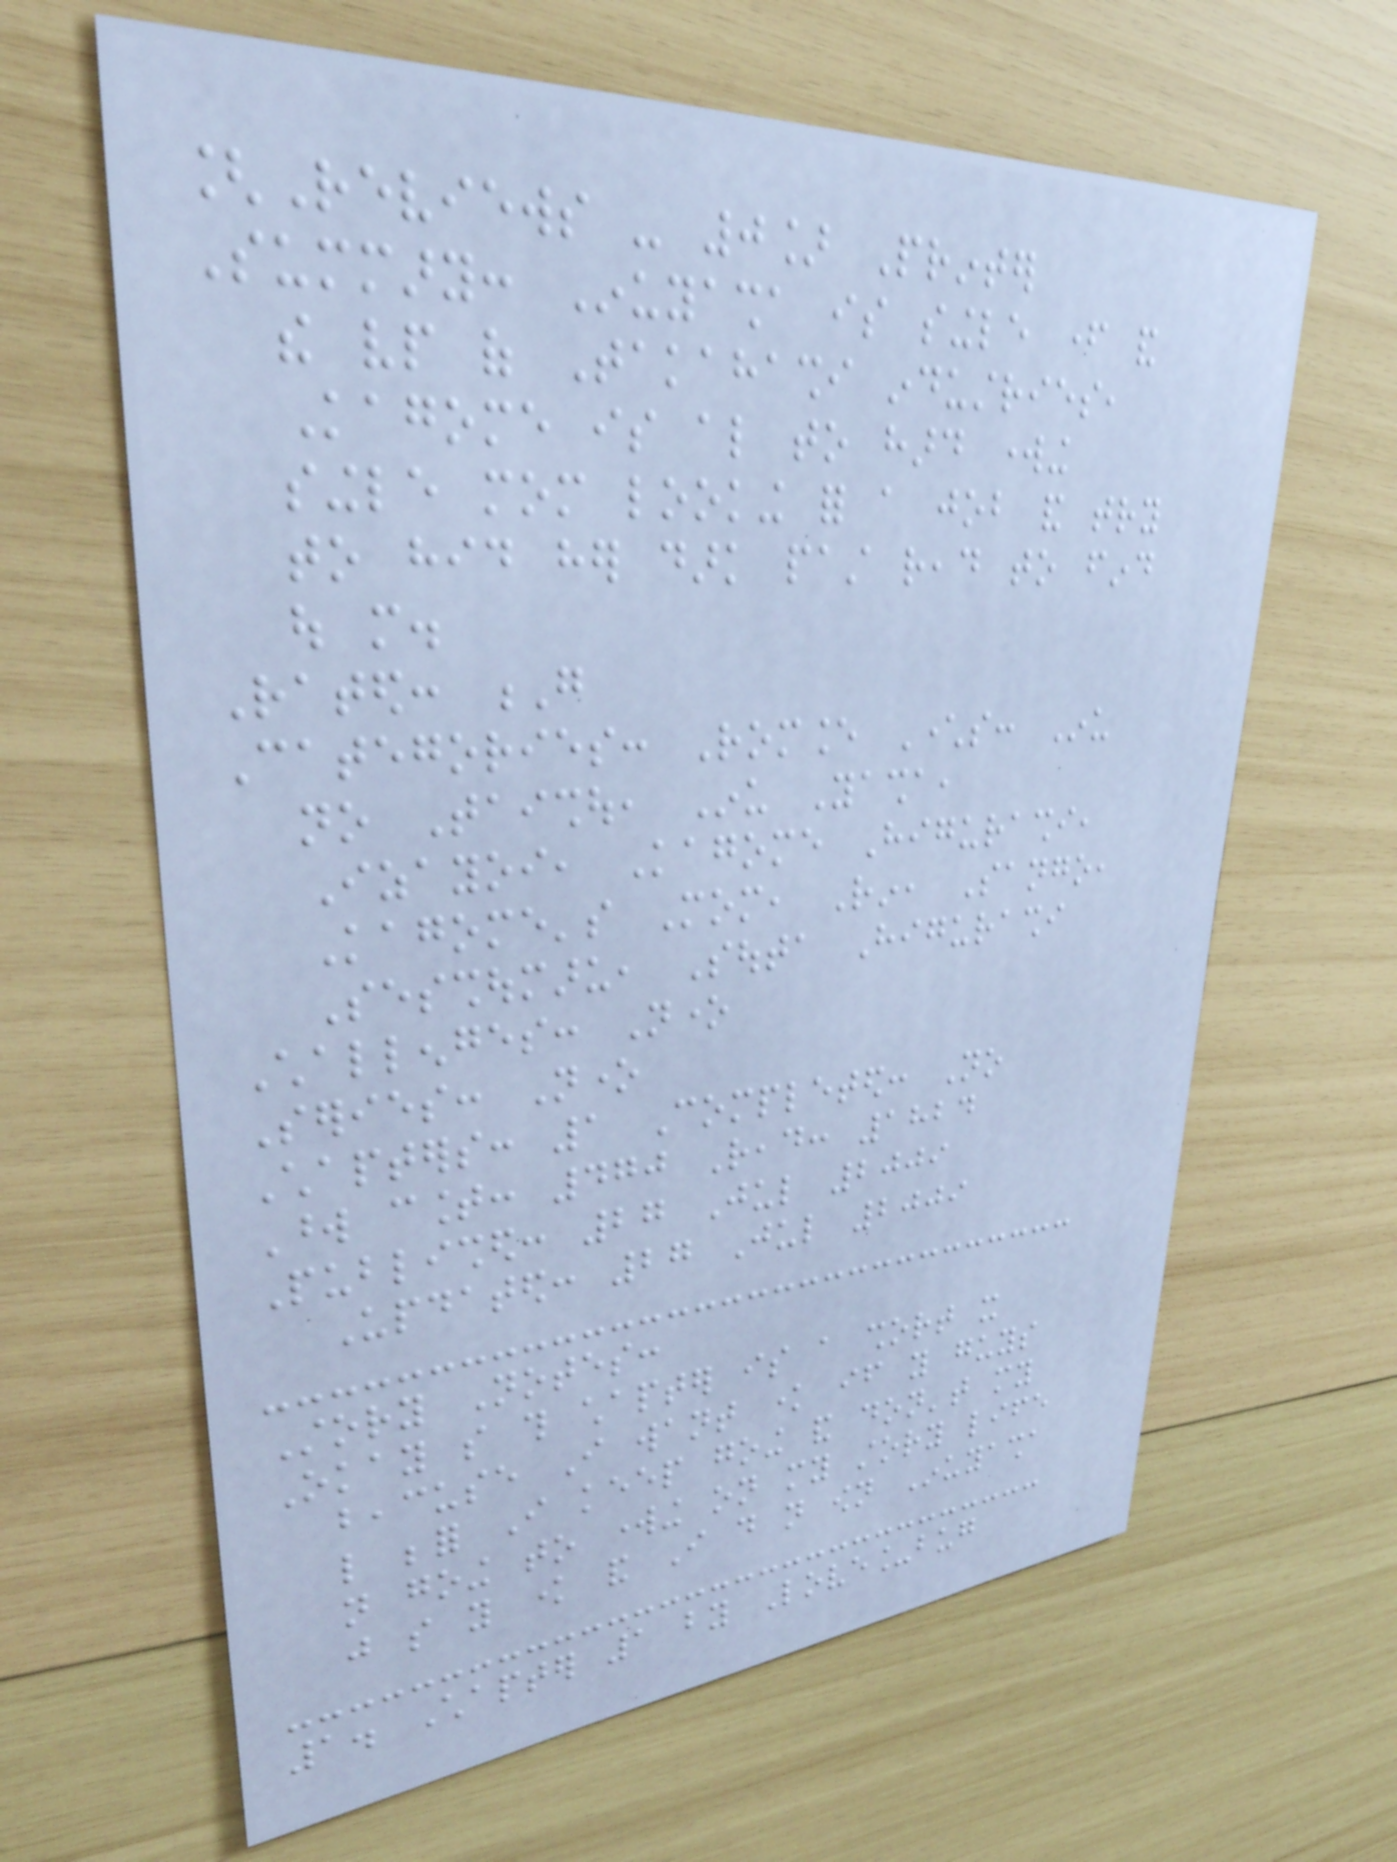[Reviews - 0] Printer
Summary: Inuyasha is single father and
the vp of Takahashi industries,
Kagome is also to hard working
single mom looking for a job and try
to hid her dark past read to find
out more.
Rated: G
Categories: Romance Characters: Inu
no Taishou, Inu Yasha,
Izayoi, Kagome Higurashi,
Kagome's Mom, Rin, Sango,
Sesshoumaru, Souta Higurashi
Challenges: None
Series: None
Chapters: 1 Completed: No
Word count: 470 Read: 1824
Published: 27 Jul 2009
Updated: 27 Jul 2009
Story Notes:
Okay so this chapter is a short it
beacuse I want know if you guys
like befor I keep going and don't my
not going to working on my story life
just so you know and I do not own Inuyasha
1. Chapter 1 by Love_bug
